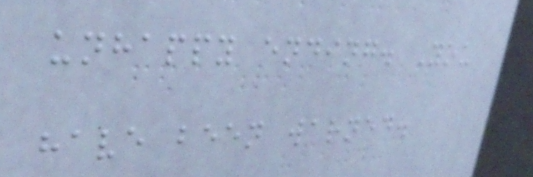unhappy ending. You
have been warned.
